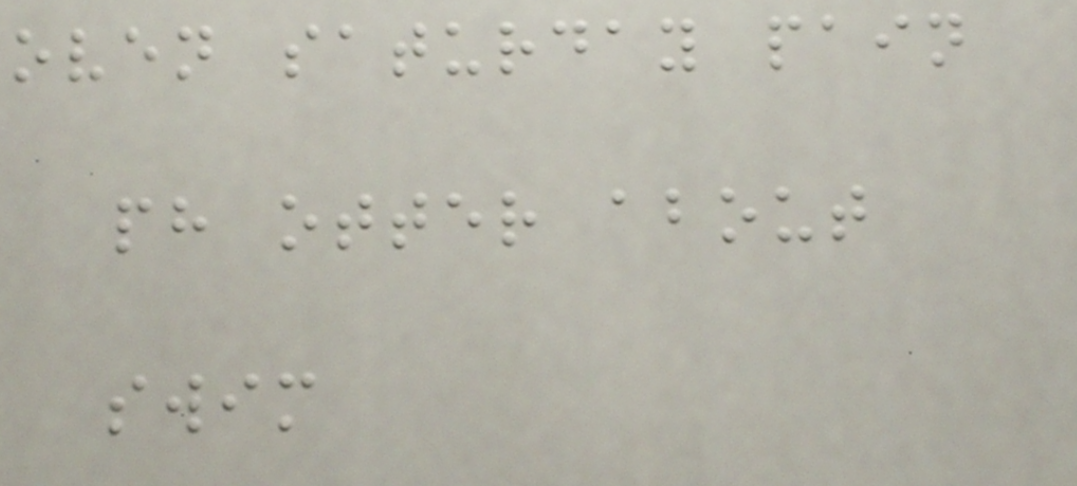oven saturday pain
ph otter about
swim
